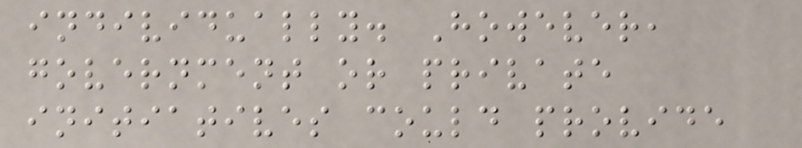individually. However,
government or private
initiatives could provide
